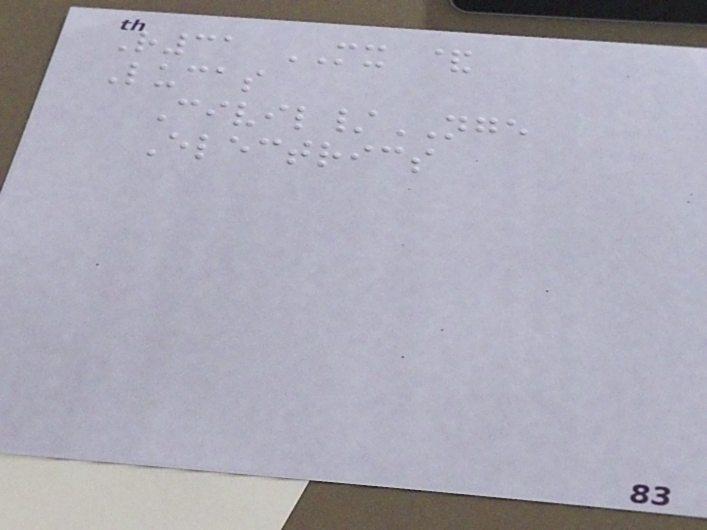R31 MX &
Lucas
Civil/NGE
Electrics
